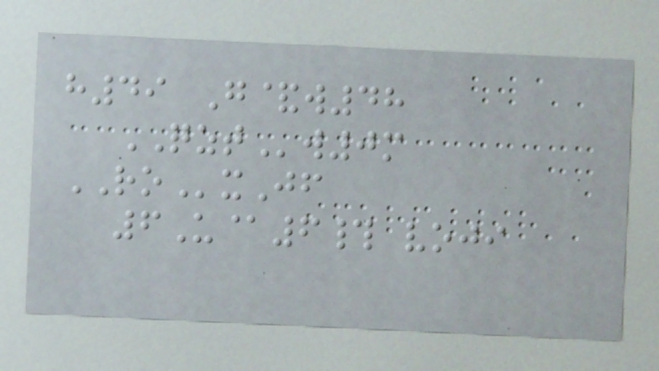h49 G&w48
QZTw0m
ROxJf
6U@6# voji
